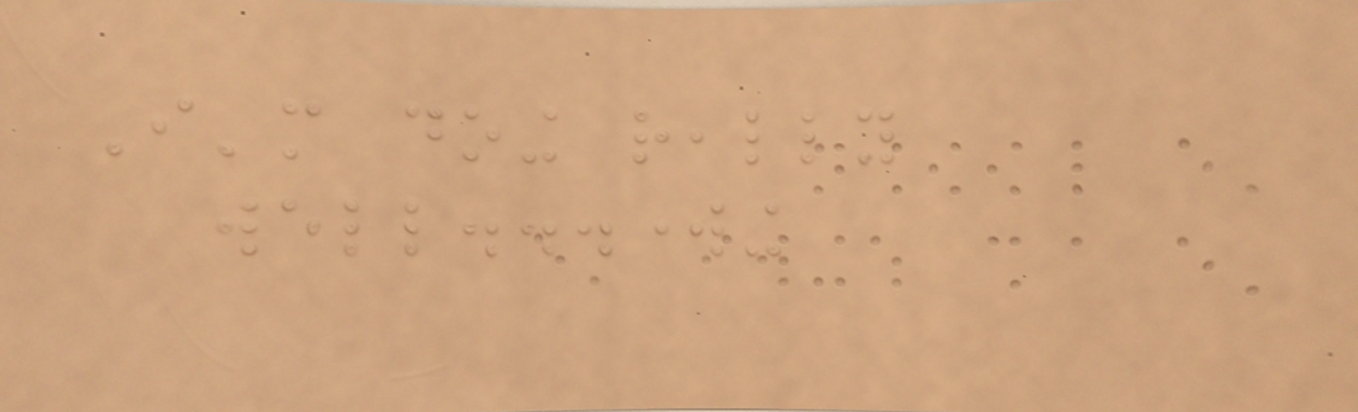I'm doing really
well...working
